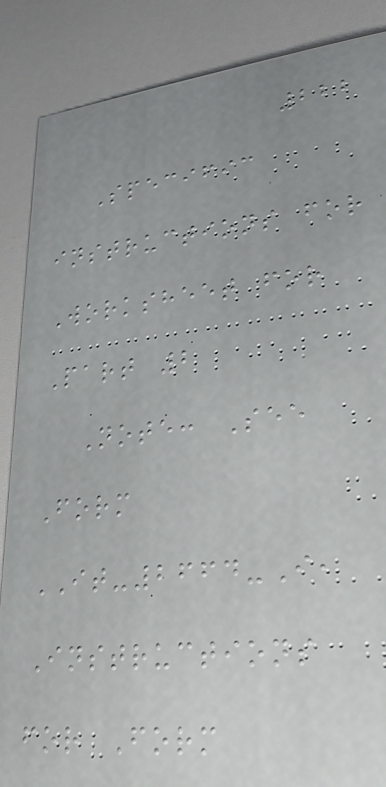222
Specific
instructions for
Worksheet for
Part 2
Note: See
Form
IT-2664-I,
Instructions
for Form
